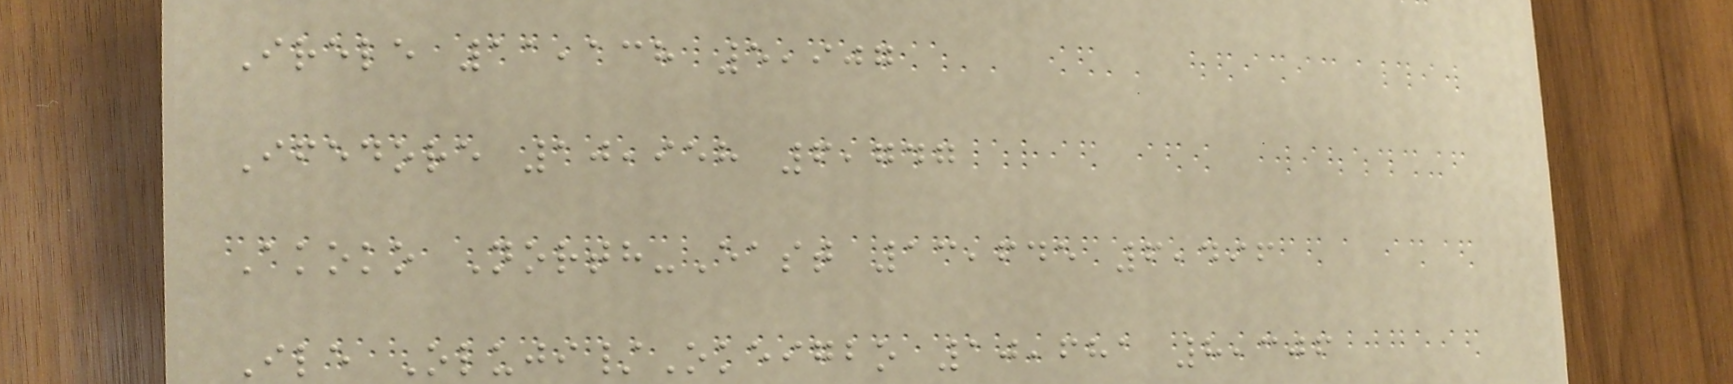Irele 11,138 5,907
Ifedore 10,958 6,747
Akoko North-East 13,645 6,496
Ile Oluji/Okeigbo 10,681 8,306
